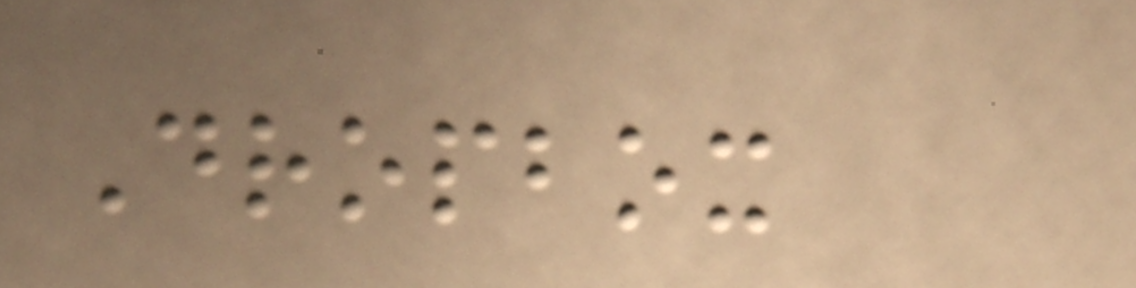Dropbox
